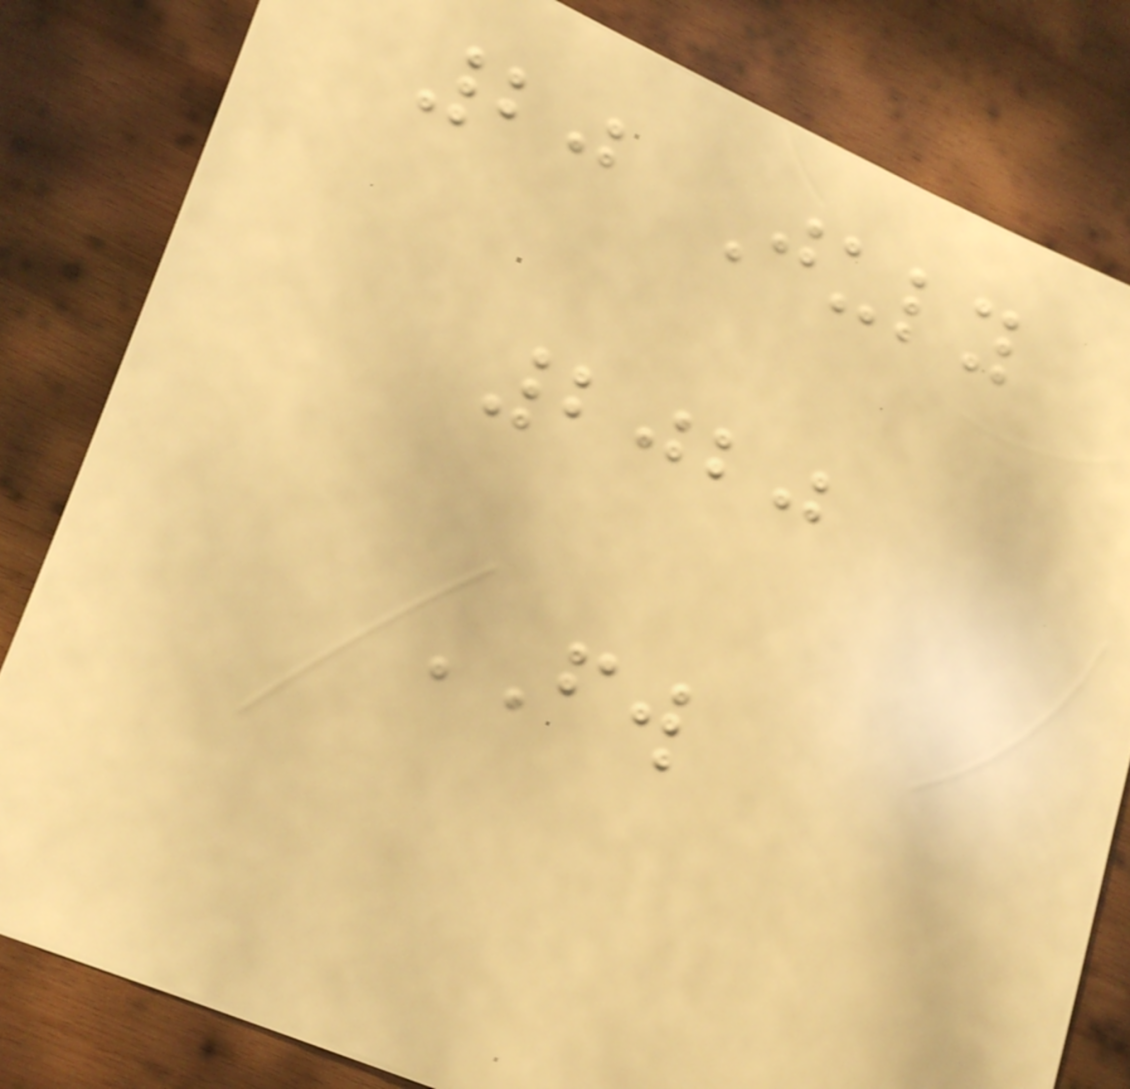20 July
2020
FW
